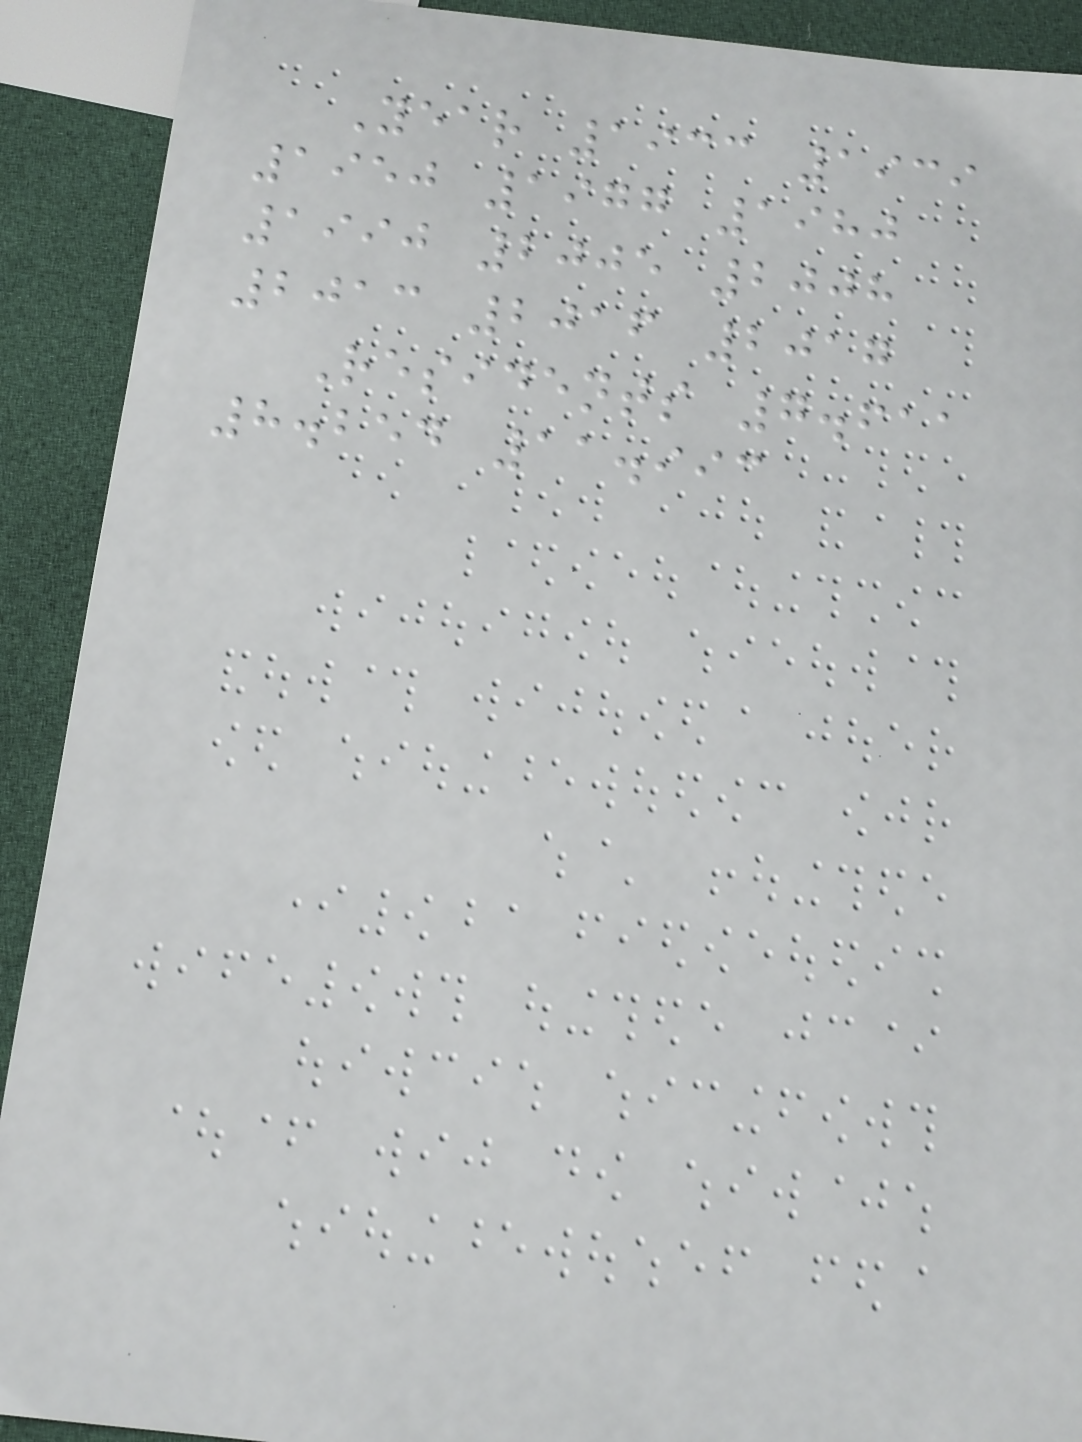Year 1933 1939
1950 1977 1980
1990 2005 2008
2013 2016 2017
Residents 7.611
8.254 11.993
